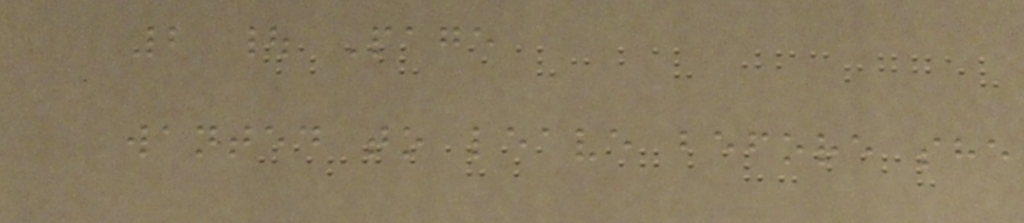2 | Page
wanted to leave before she
